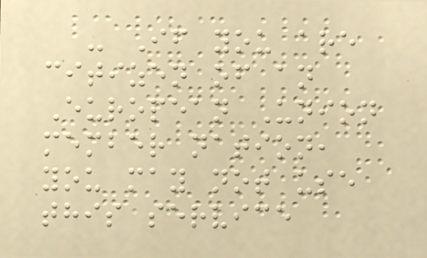- If you are
citizen of an
European Union
member nation,
you may not use
this service
